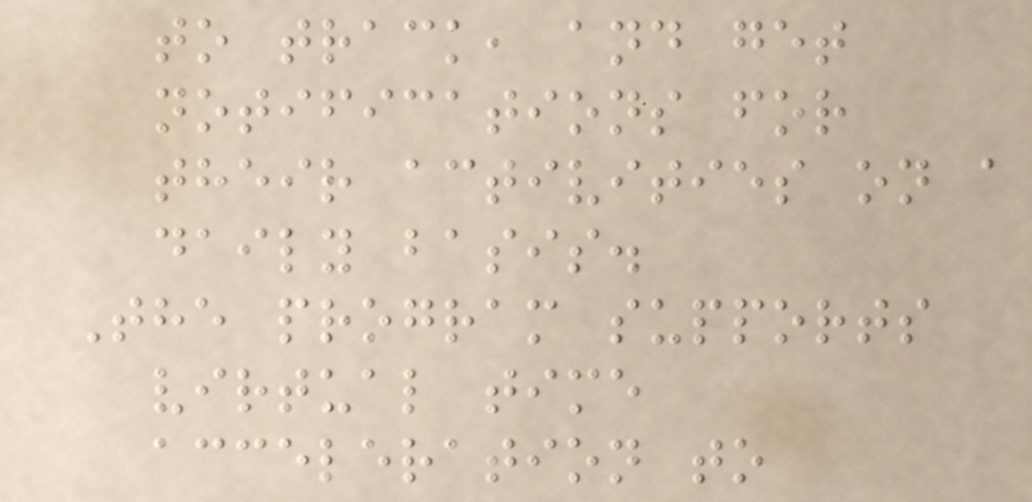to track, and get
notifications for
their activities on a
daily basis.
The program supports
virtual time
acceleration to
